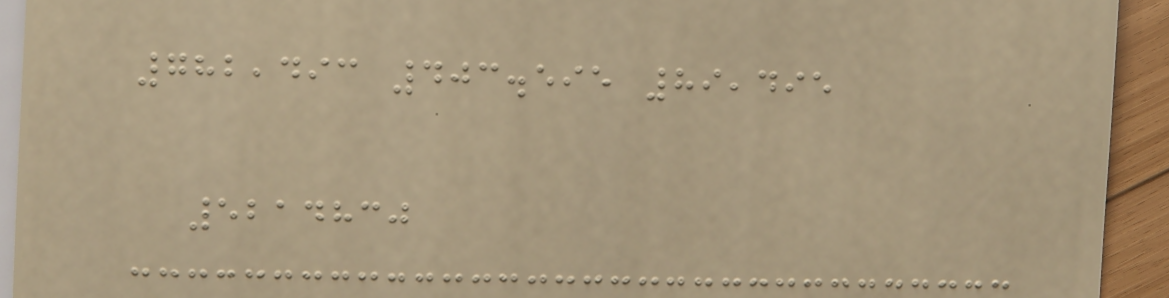782,493 403.595 89,495
5214830
